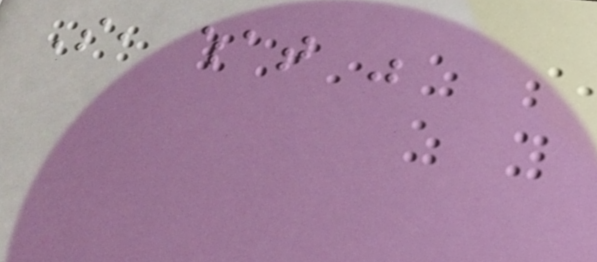So, what was
